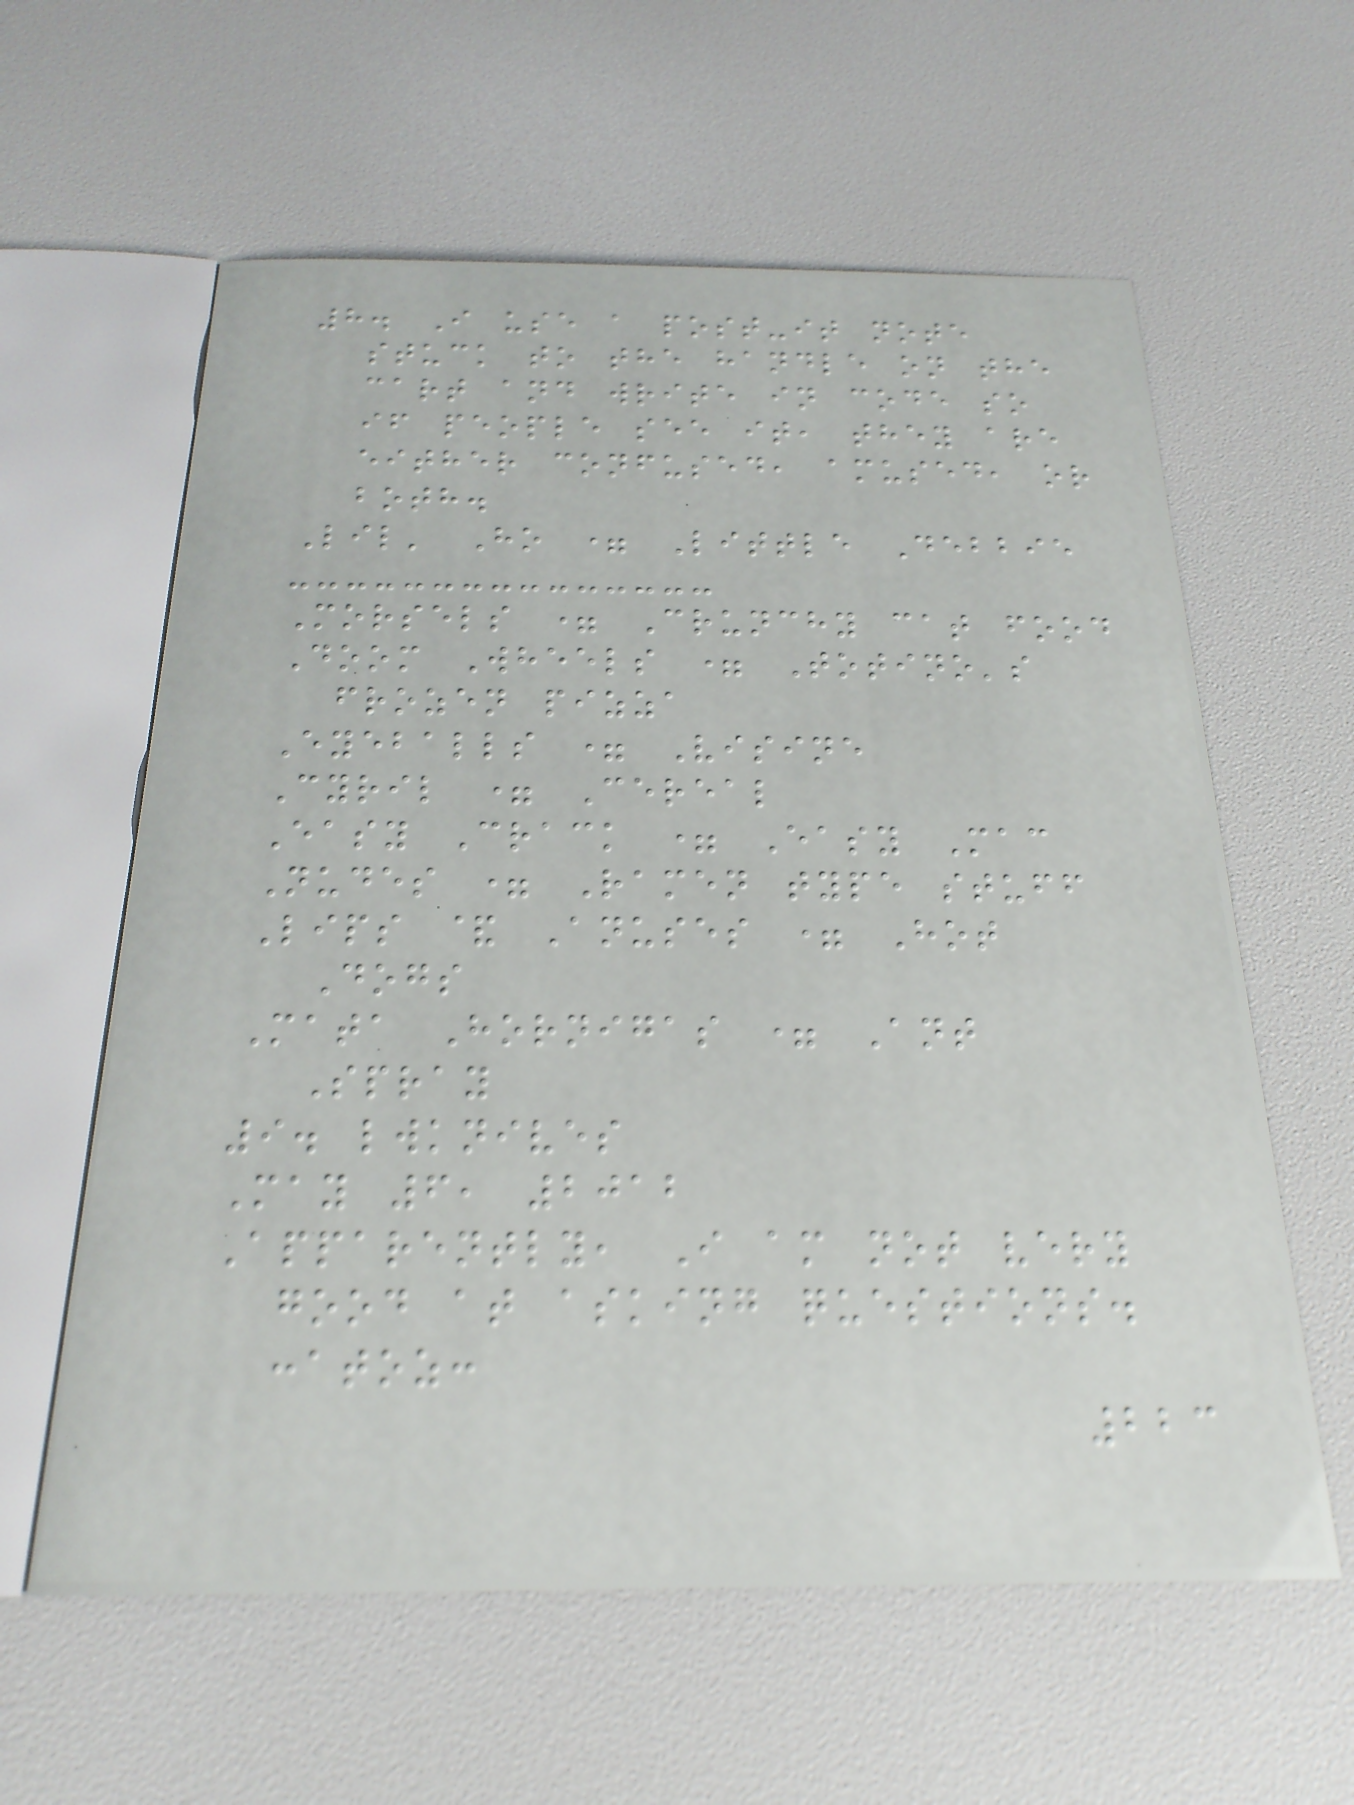8. I use a post-it note
stuck to the handle on the
cart and write in code so
if people see it, they are
either confused, amused, or
both.
Lil' Ho = Little Debbie
Morsels = Crunchy cat food
Doom Wheels = Totino's
frozen pizza
Eyeballs = Visine
Cyril = Cereal
Easy Crack = Easy Mac
Nudes = Ramen type stuff
Lips & Anuses = Hot
Dogs
Mata Hornigas = Ant
Spray
9. lwknives
May 6, 2012
Apparently, I am not very
good at asking questions.
:atoz:
223
